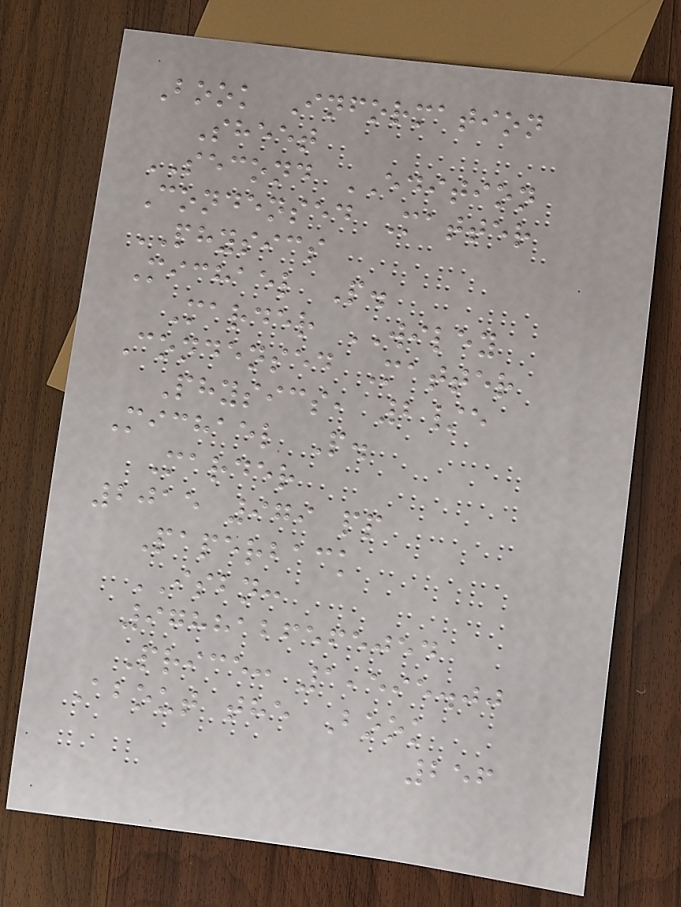Book Information
Sheet
SECOND EDITION
Condensed Matter
PHYSICS
Michael P.
Marder WILEY
Condensed Matter
Physics, 2/e
Michael P.
Marder
2015 979 pp
Paperback
ISBN:
9788126565054
Price: 1,595.00
About the Book
256
